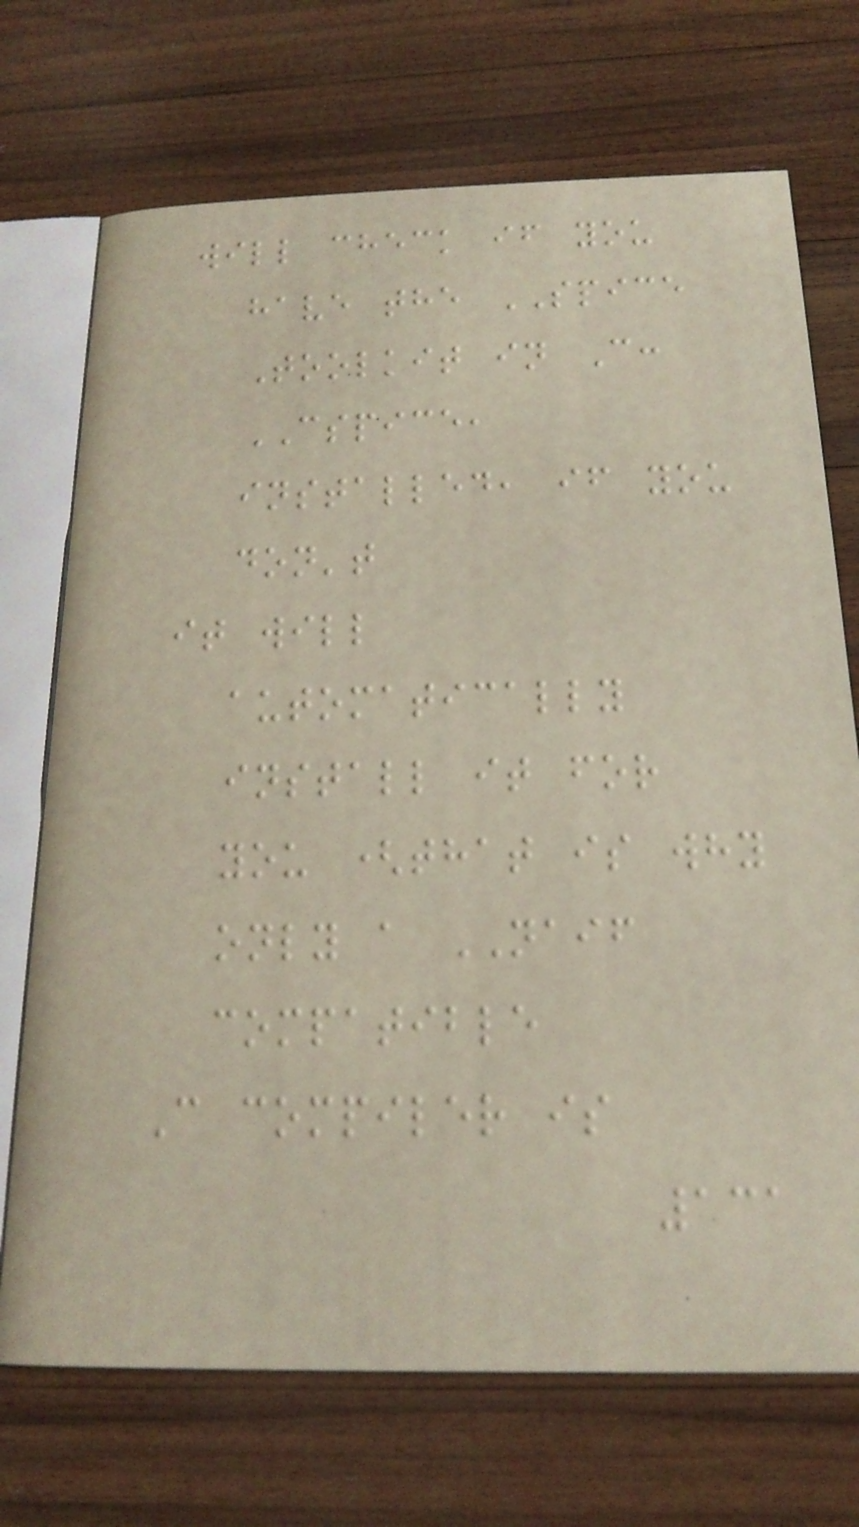will check if you
have the SPICE
Toolkit in C:
CSPICE,
installed, if you
don't
it will
automatically
install it for
you (that is why
only a NAIF
compatible
C compiler is
131
